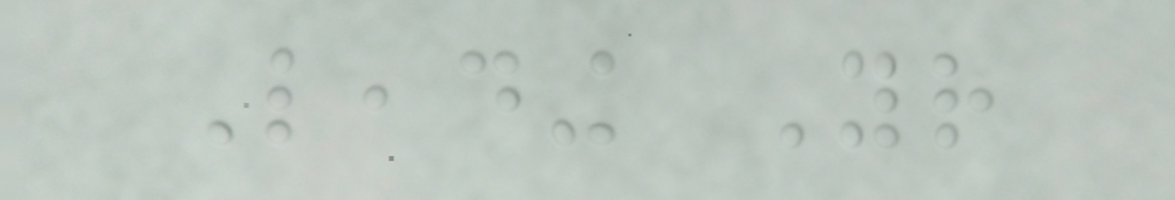Leading Your
